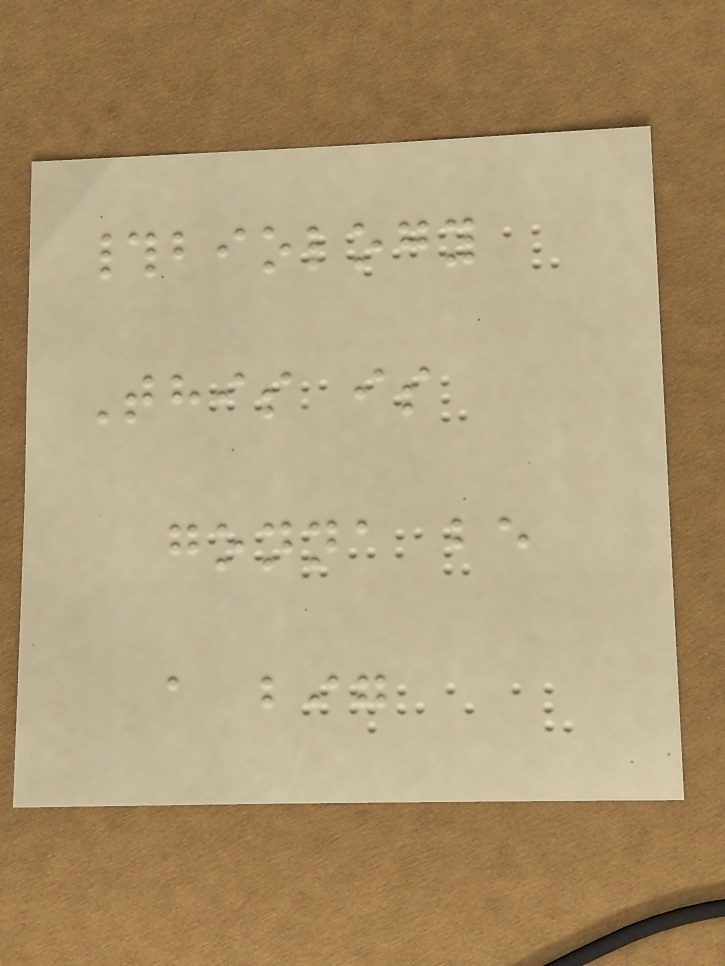#biology
This is
gonna be
a big
